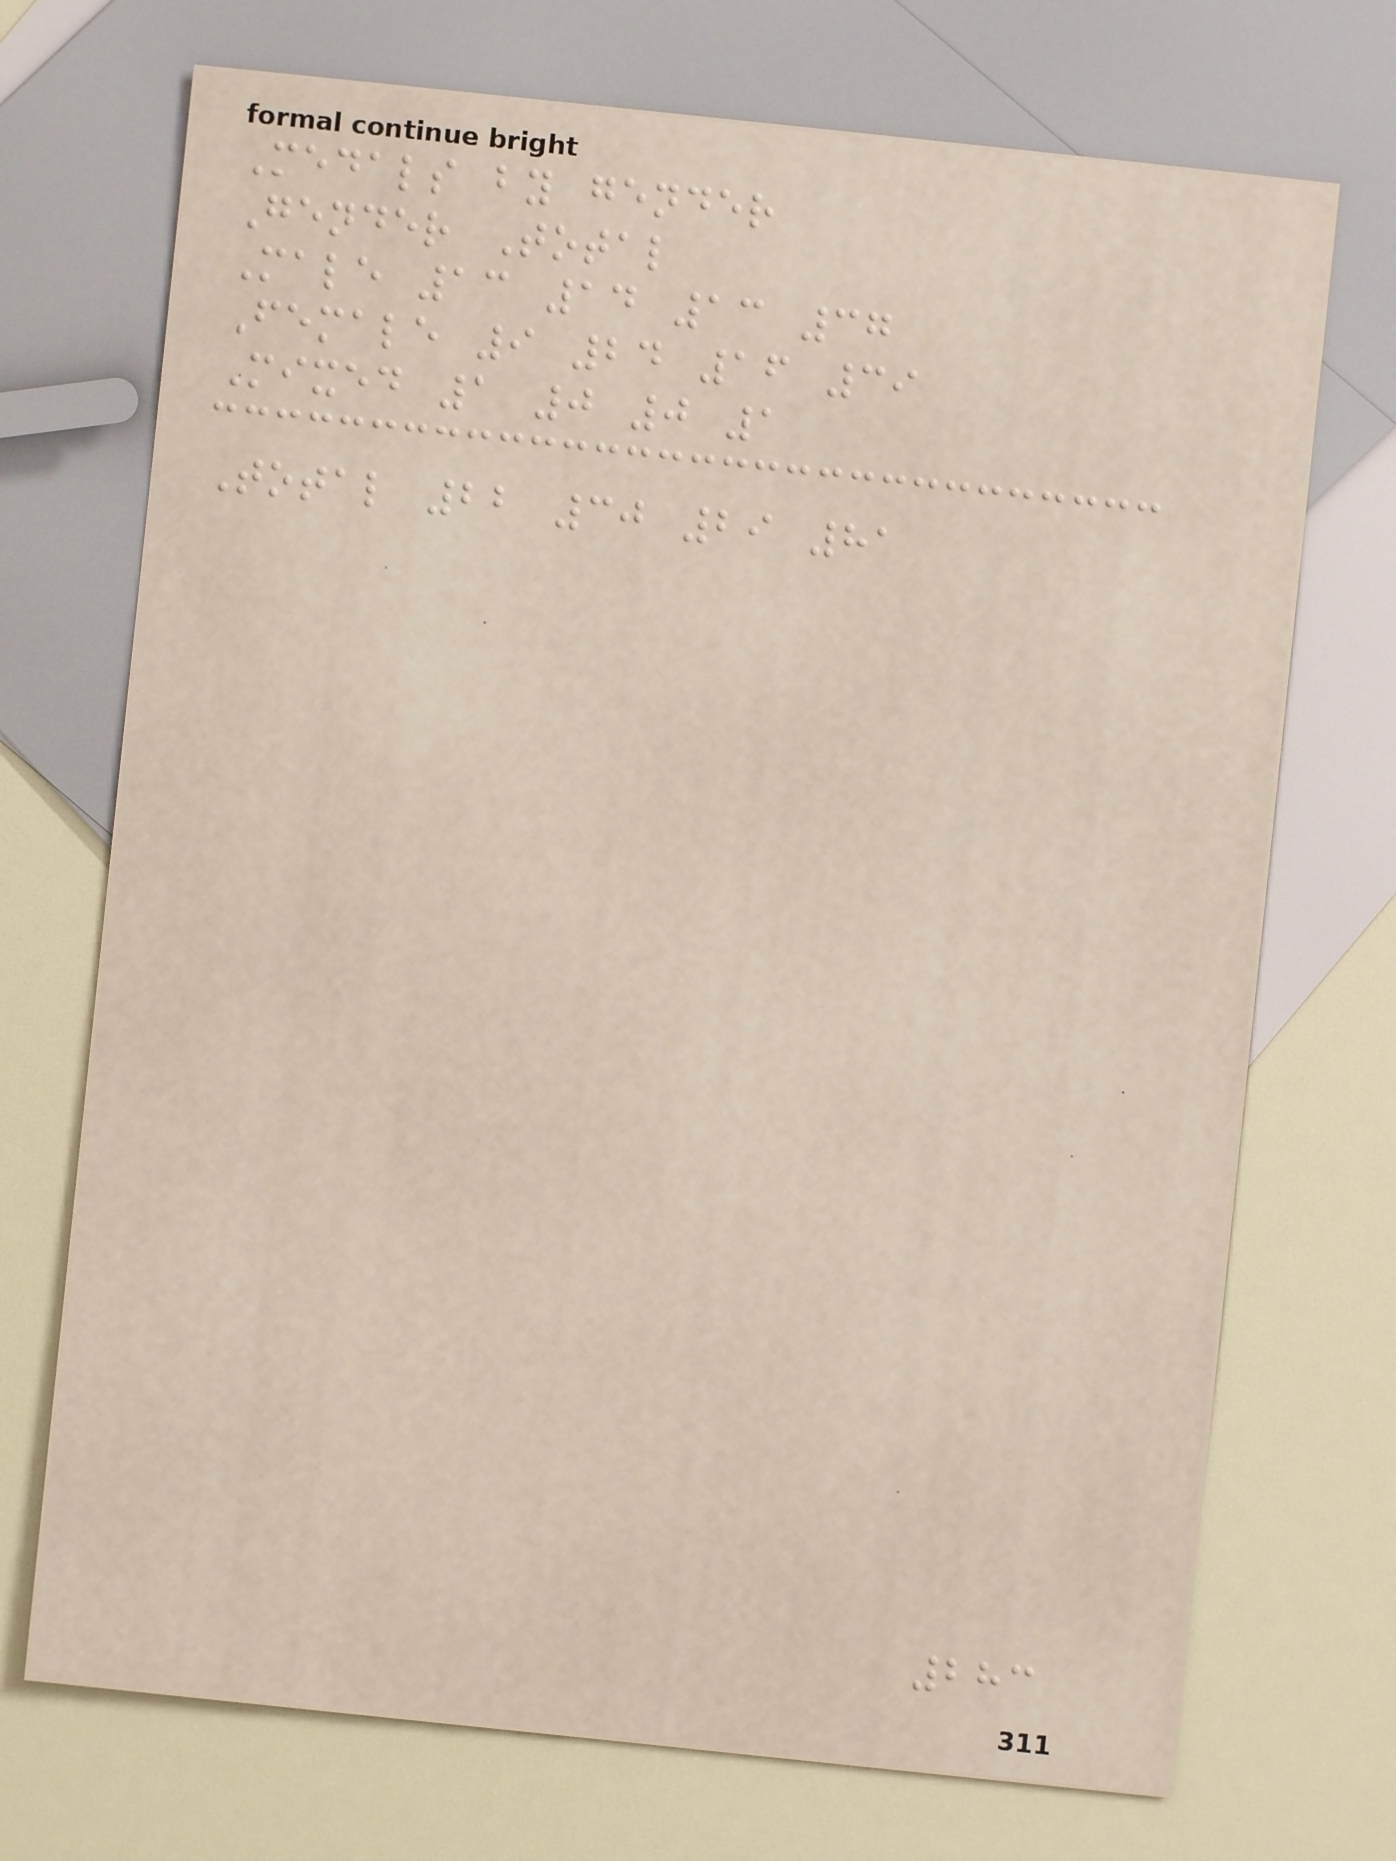Medals by gender
Gender Total
Male 13 14 13 37
Female 9 24 16 39
Mixed 1 0 0 1
Total 22 30 29 81
283
